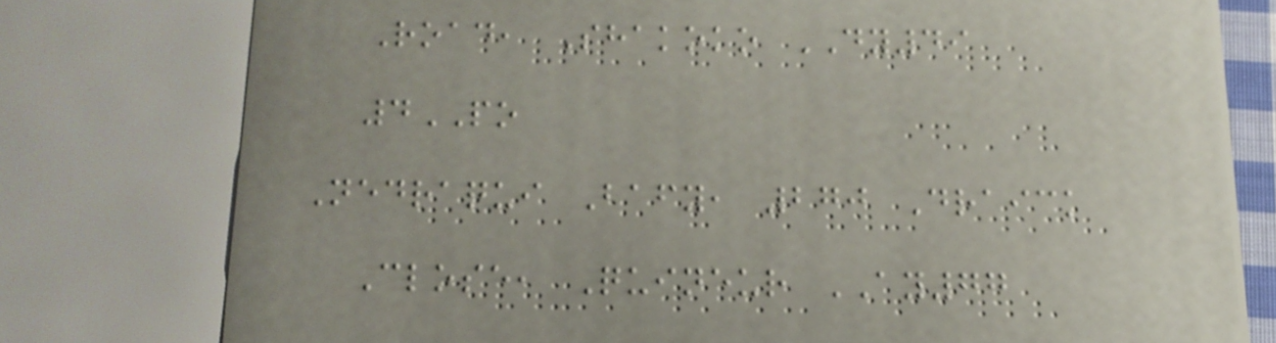Road, Shakoko DY49
4PO
Nedraqui Bafy, 270 Draick
Close, Quineur AY77
